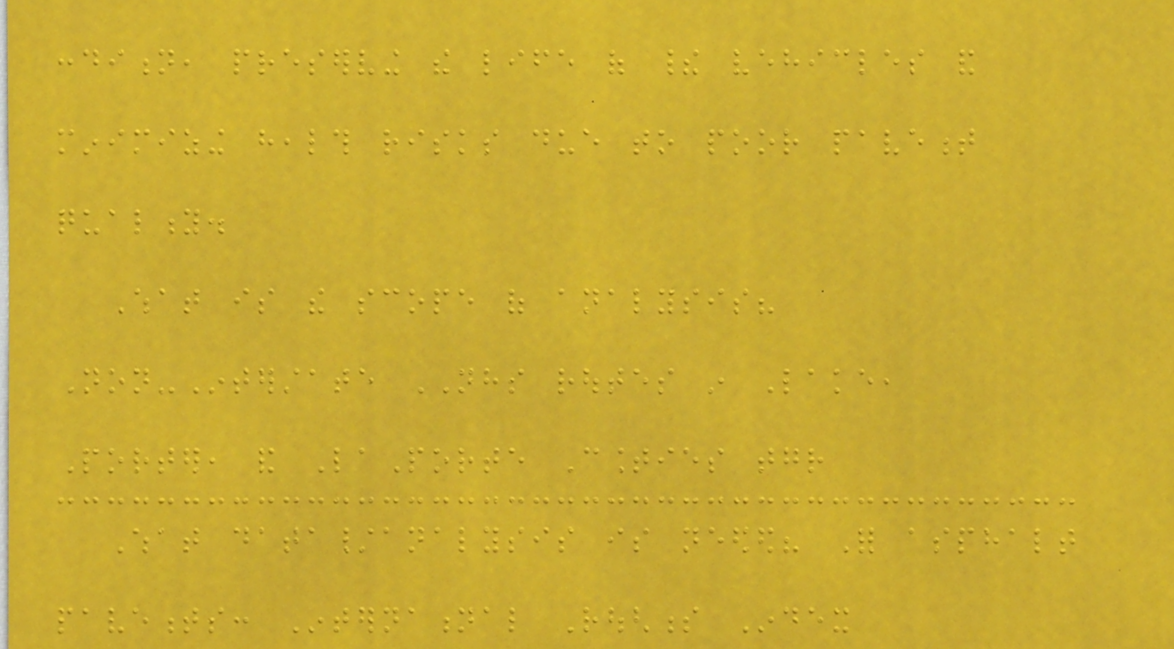condition, preserving the life of their vehicles and
minimizing health risks due to poor pavement
quality.
What is the scope of analysis?
Non-Interstate NHS routes in Lake,
Porter, and LaPorte Counties together
What data/analysis is needed? For asphalt
pavements: International Roughness Index
